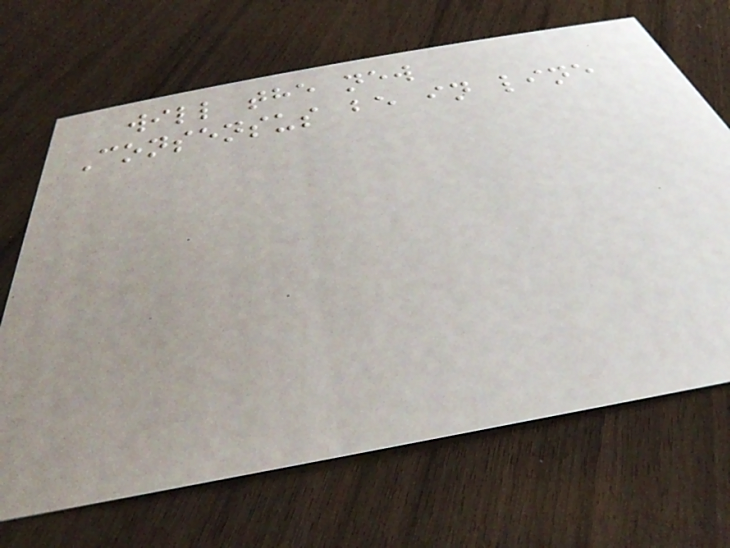will the new
Consensus be in line
